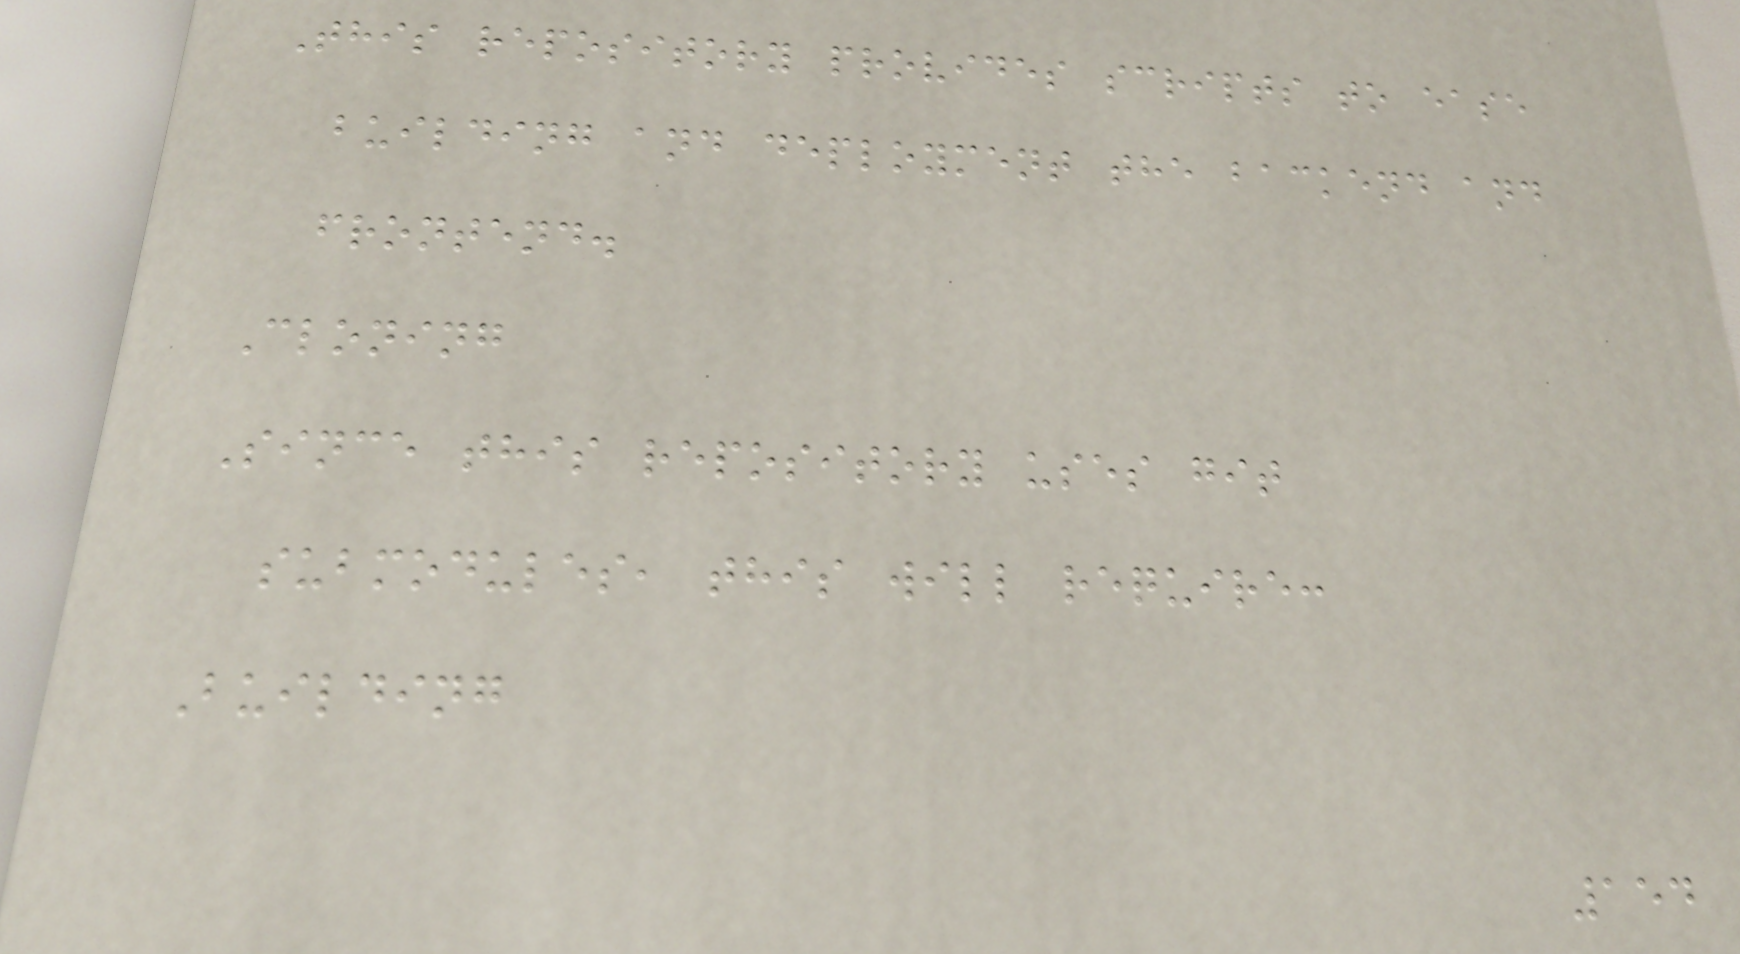This repository provides scripts to ease
building and deployment the backend and
frontend.
Cloning
Since this repository uses git
submodules, this will require:
Building
154
